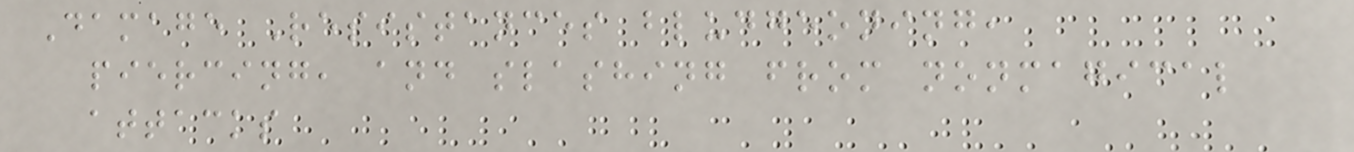Damage Resistances bludgeoning,
piercing, and slashing from nonmagical
attacks
